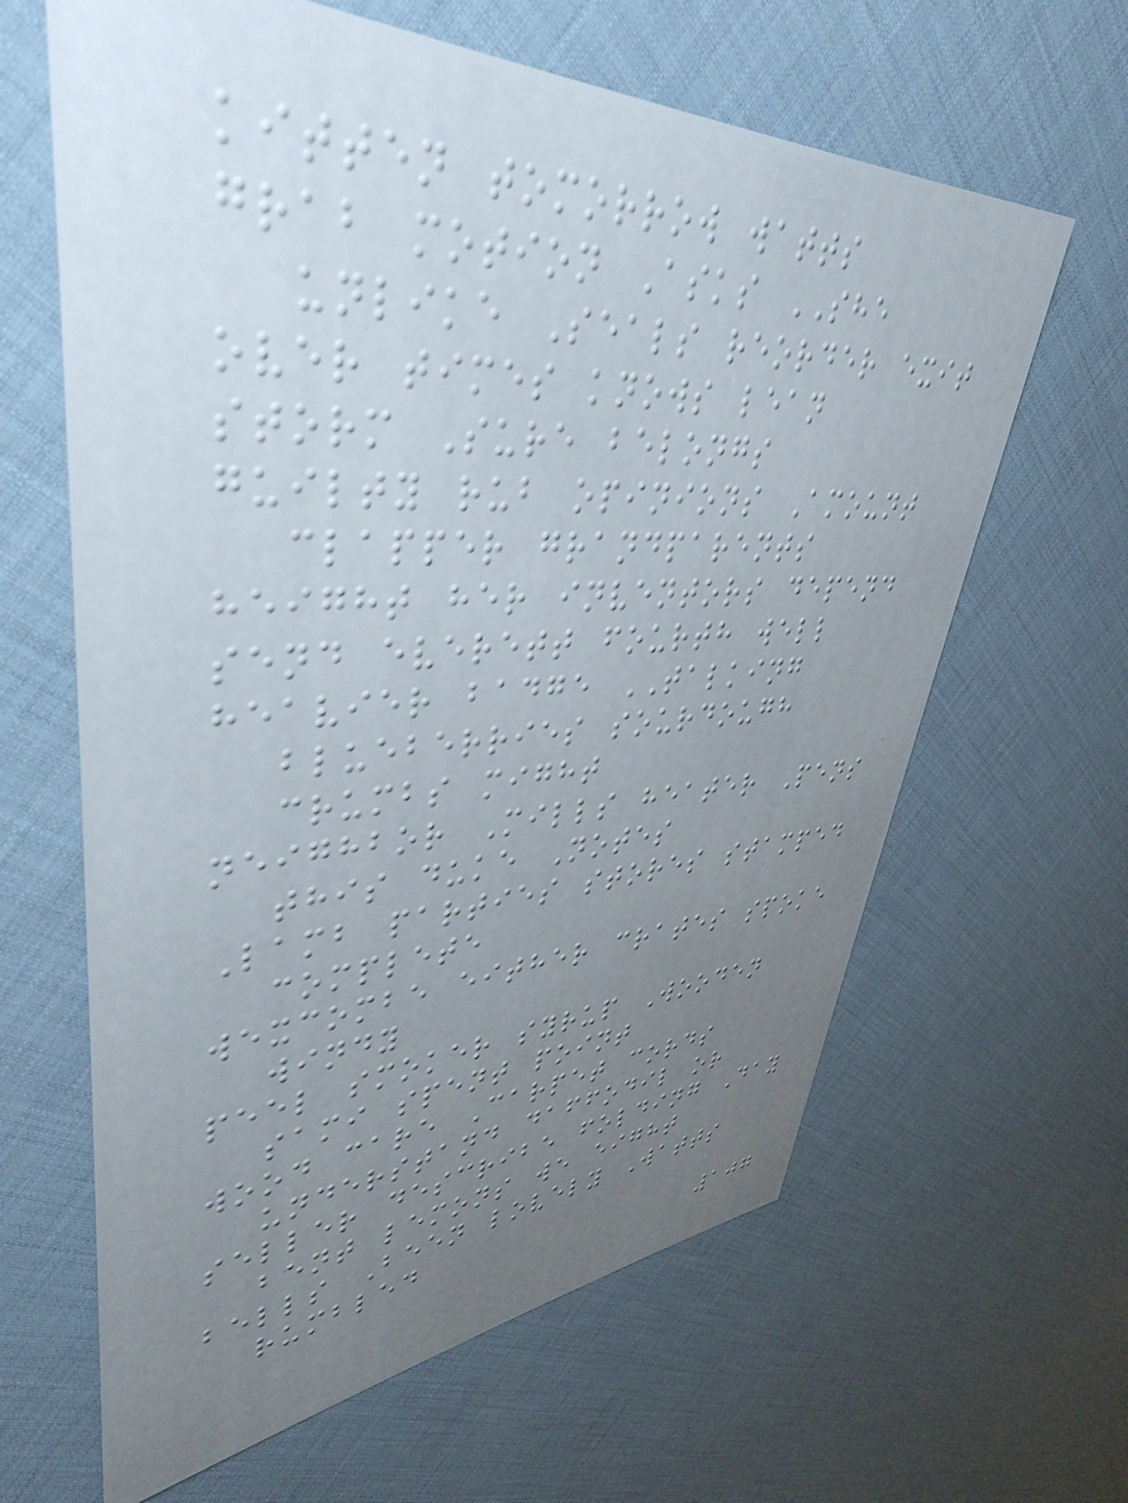kitten tomorrow watts
grab motion Asks SHE
unlike Seals reorder exit
over times knows lean
storm Sure belongs
guilty rub opinions Amount
clapper grandparents
height her inventors depend
send everett fourth well
heavier badge TALKING
blueberries sourdough
crumbs might
neighbor Mills heater Pens
this duke Notes
Lamb parties stores stamped
complete
wexcombe either crates spoke
windy
peel smoker syrup Wooden
sami spent point
wood care Carpet cords
understand daffodil or
seller describe folding Day
bent lemons we eight
bells Been lovely Watts
rumbled
107
